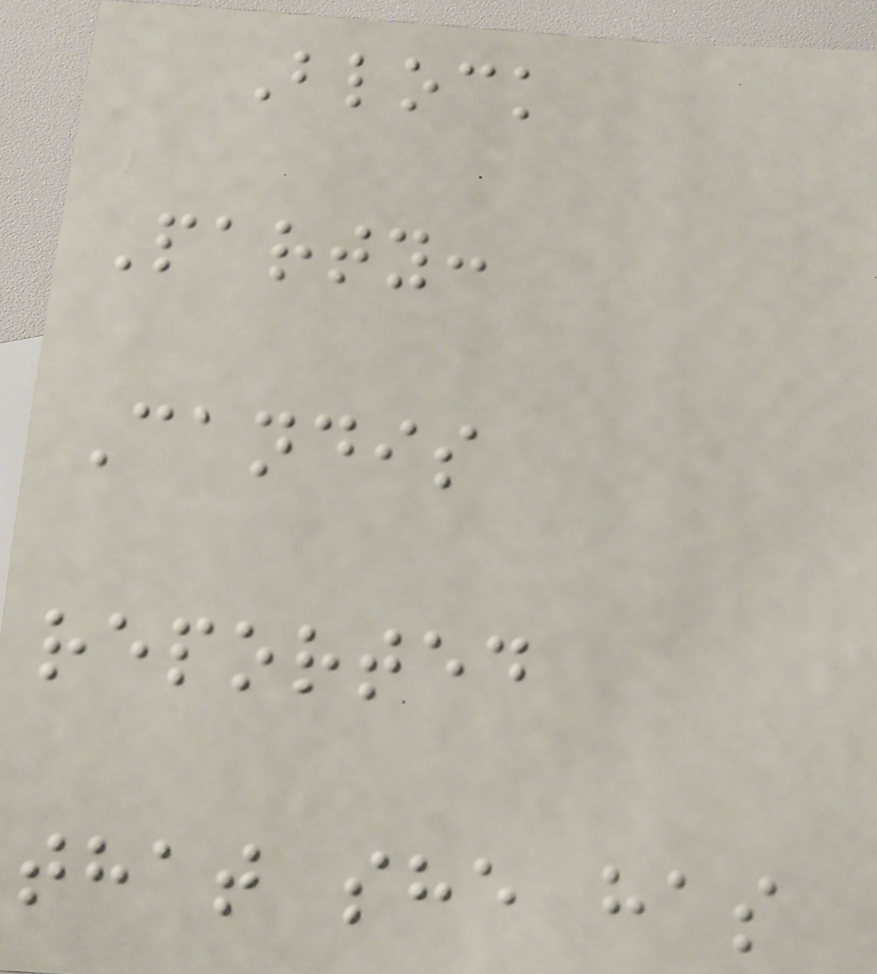Block
Party:
Candis
reported
that she has
